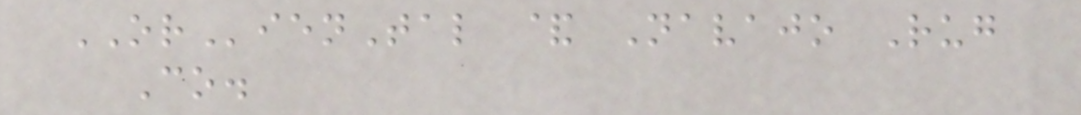ORienTal & Navajo Rug
Co.
